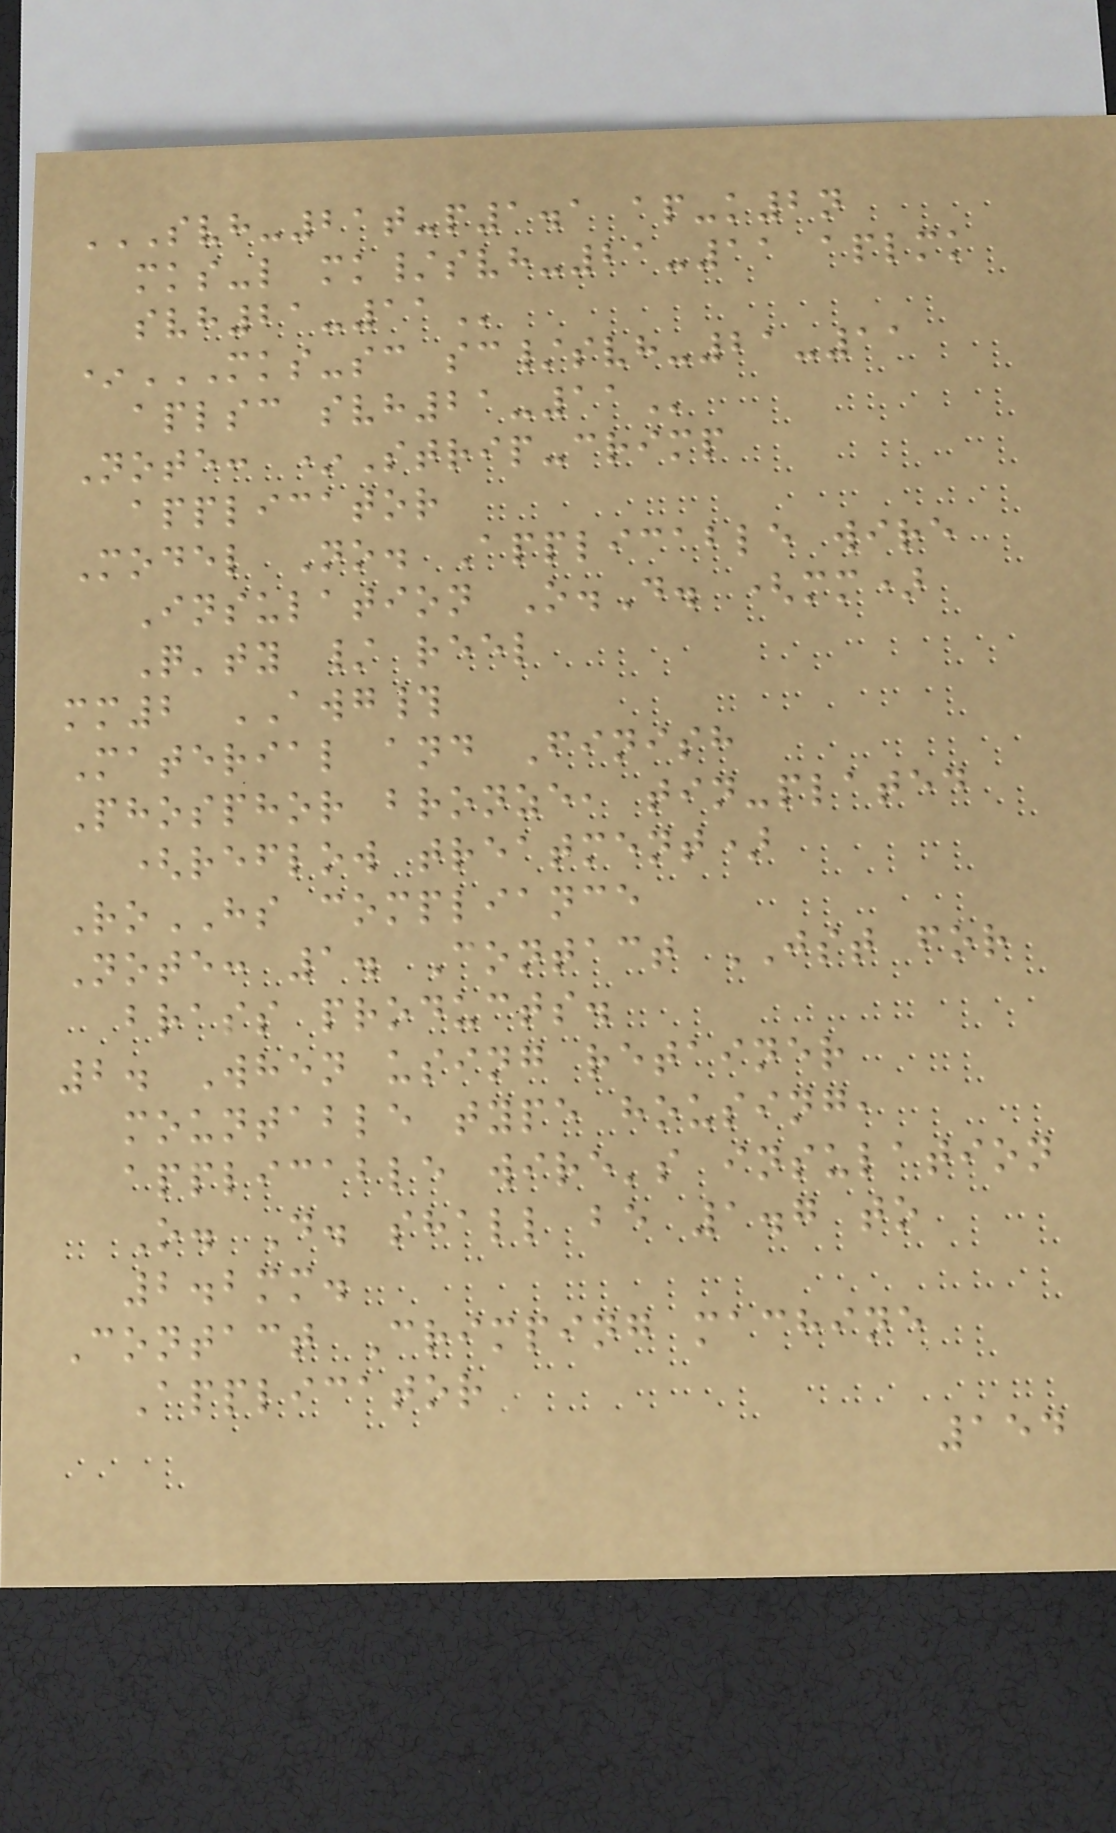SVH-21T-P1.1 AP-K2N
MKS-L MK/SVH-21-11 APLMK
SVH21-11
*MKS-SC SC/SVH-21-11
APLSC SVH21-11
Note: *Strip-crimp
applicator
Model No. Applicable wire
Insulation O.D. (mm)
Q'ty / reel
mm2 AWG#
Material and Finish
Phosphor bronze, tin-plated
(reflow treatment)
RoHS compliance
Note: 1. Contact JST for
brass products.
2. When using retainer
mountable type housing,
applicable wire's insulation
O. D. shall be 1.7 to
2.2mm.
Contact Crimping machine
Applicator
154
